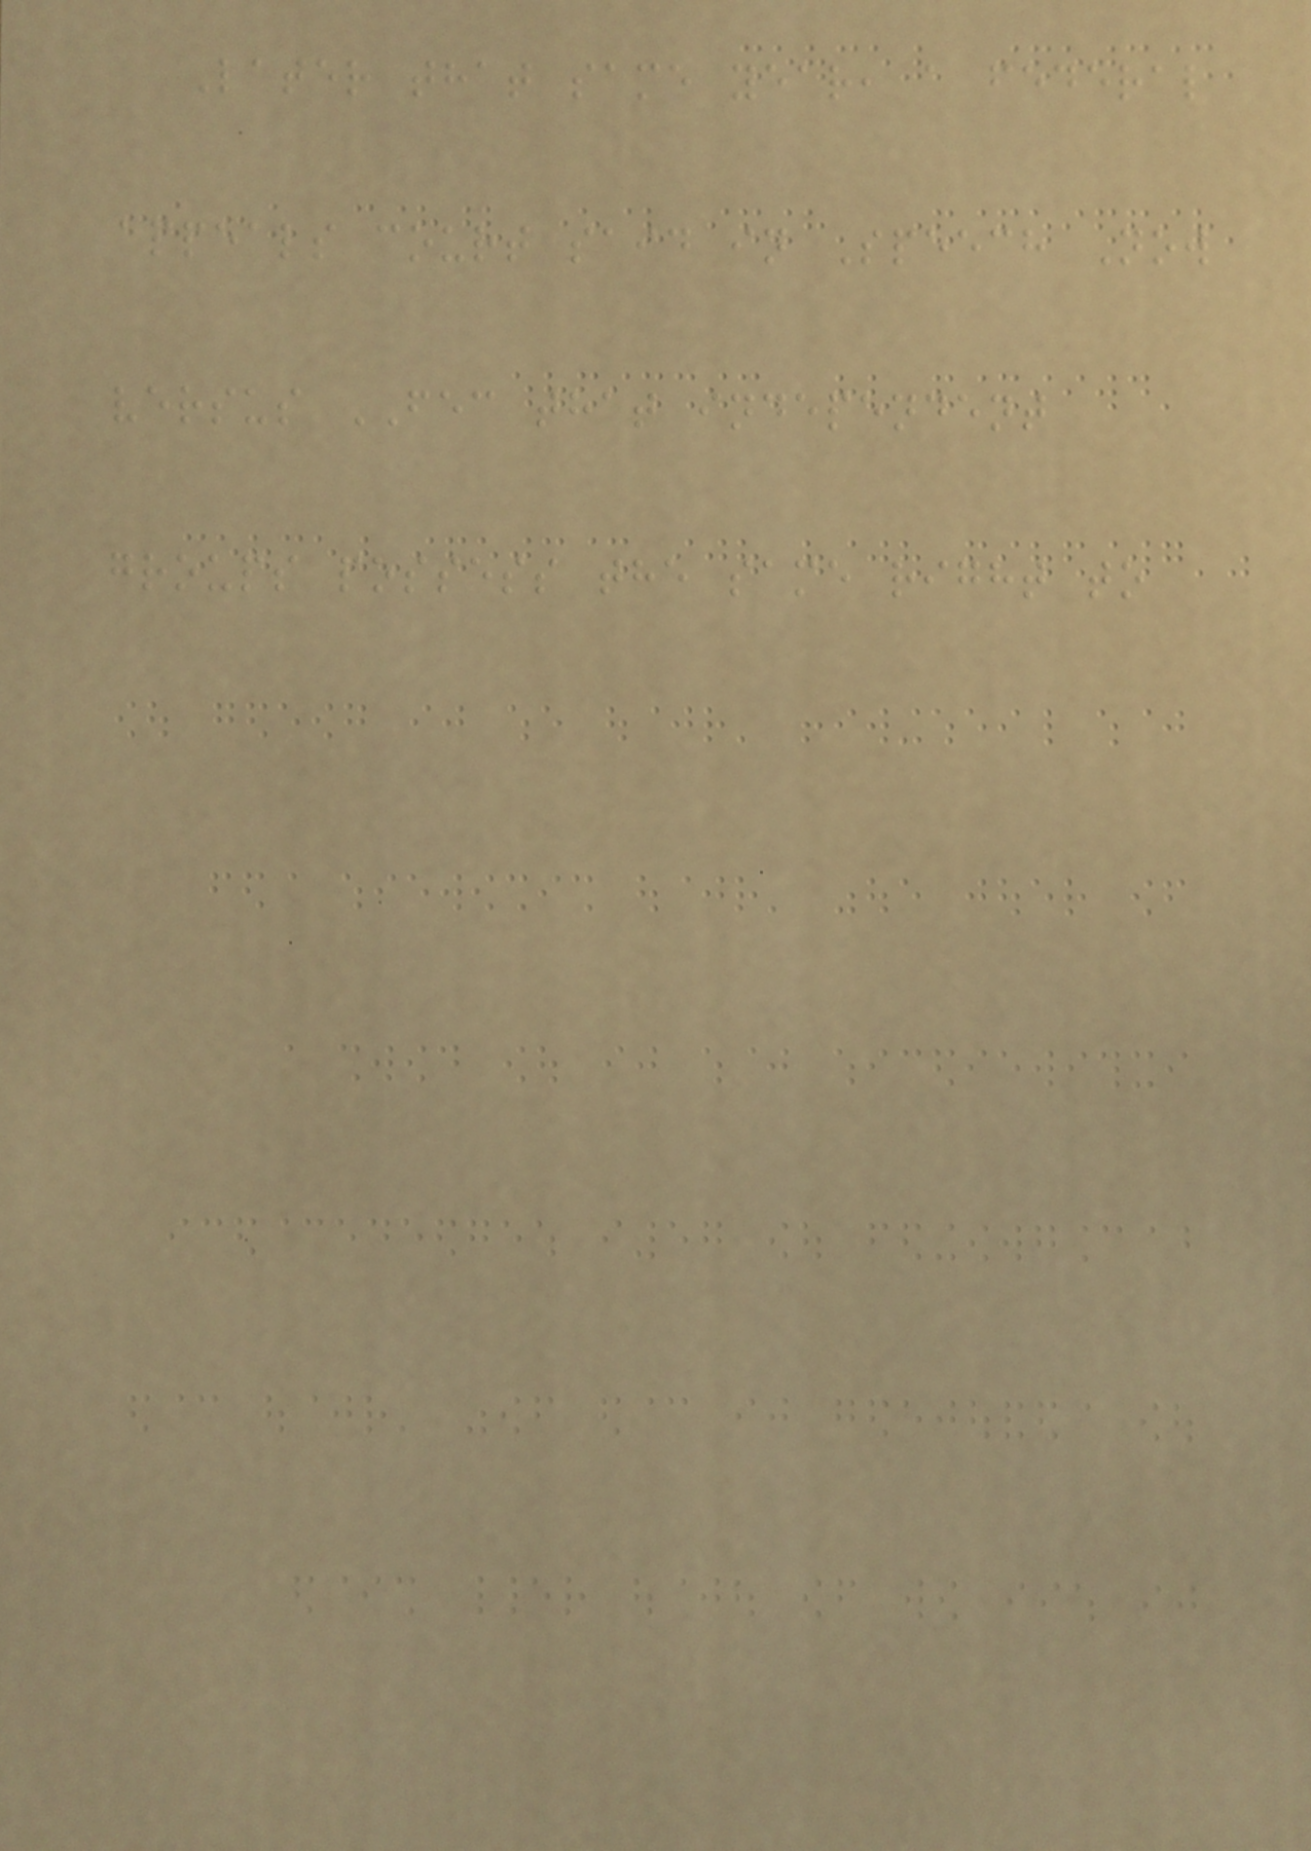Later that same year, a federal
appeals court said in Speech Now
versus FEC that independent
groups possess the same right to
